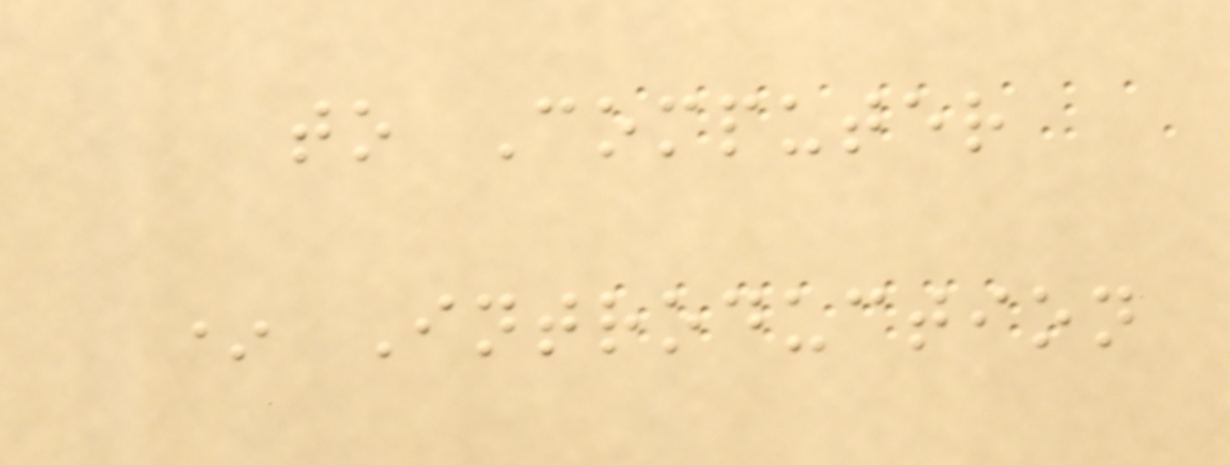to Computer
* Introduction
